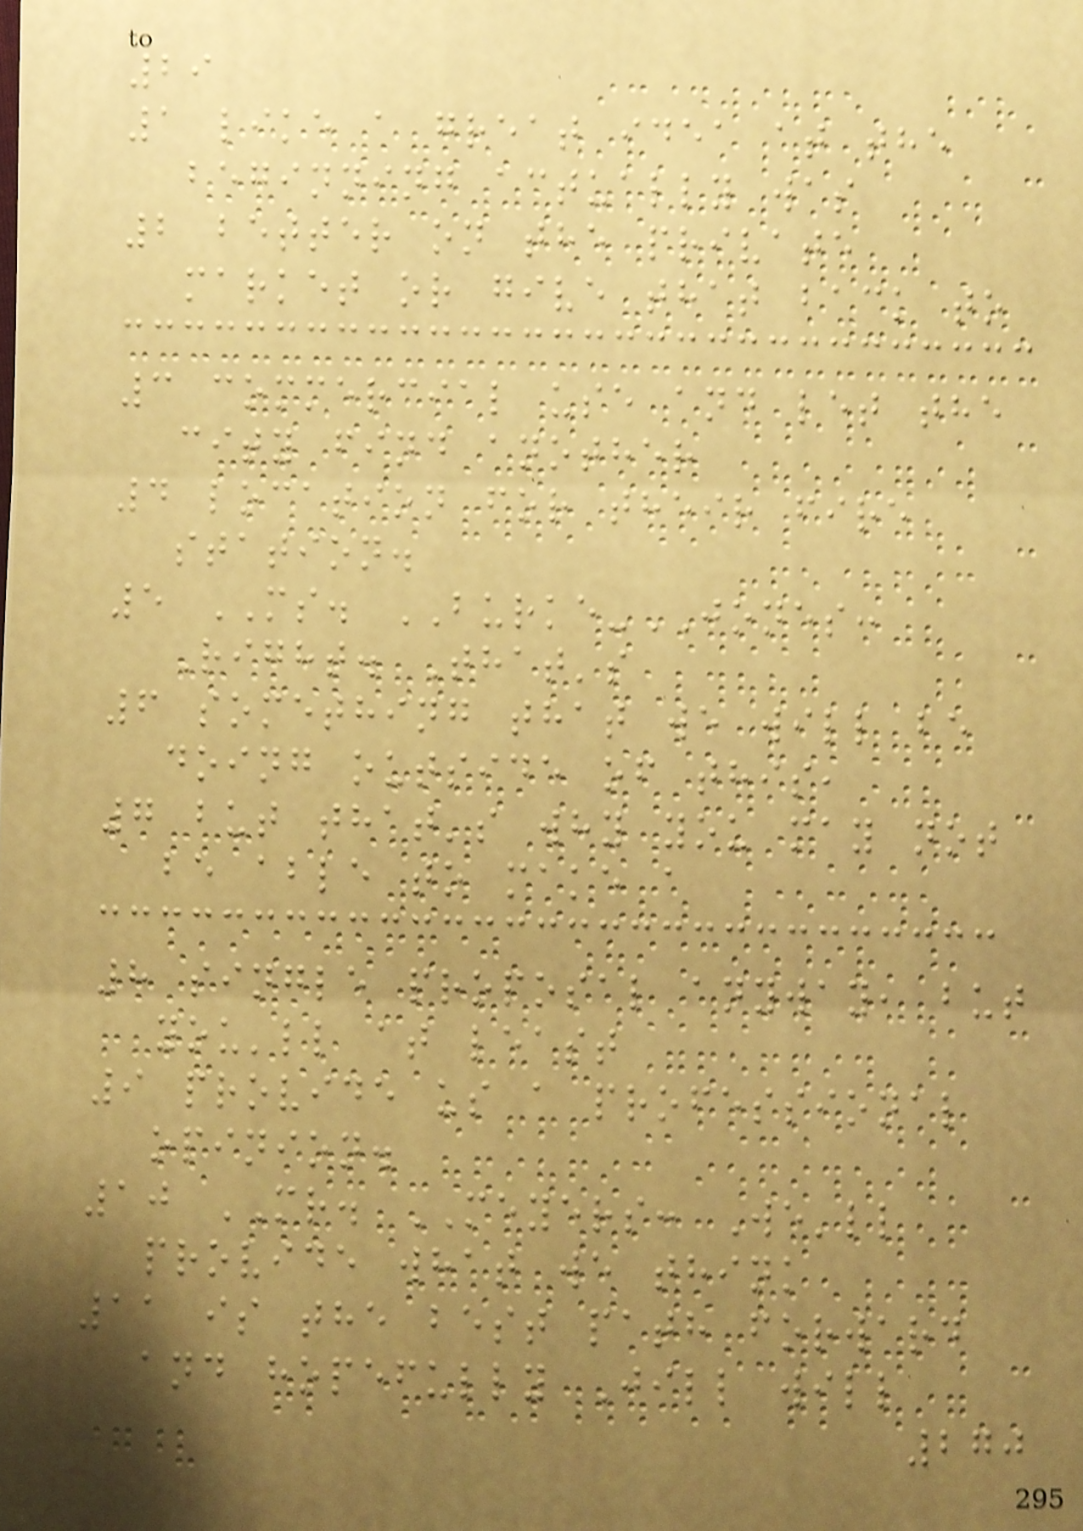29
1 like a great idea at the
beginning actually was
2 better on the private
market or give that back to
3 commercial use and let the
city find another
4 location for their fire
station.
5 MS. BURKE-JONES:
Right. That's
6 something that we will be
doing outside of this,
7 but that's why you may not
be able to make a
8 single proposal anyway, but
you'll at least
9 provide us a professional
opinion.
10 MR. MEYERS: We'll
provide what we think
11 is the best path forward
and hopefully Jill will
270
